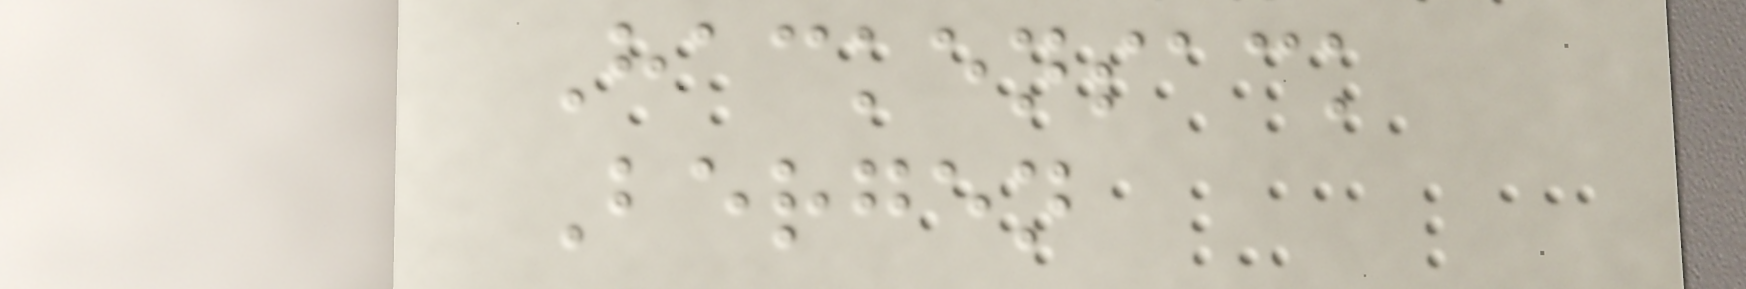Hackensack
Bergen
